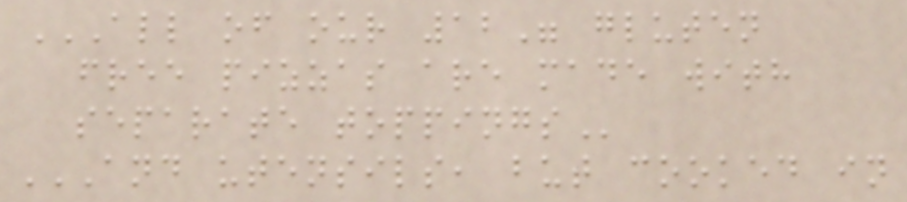ALL OF OUR 12" GLUTEN
FREE PIZZAS ARE MADE WITH
SEPARATE TOPPINGS
AND UTENSILS, BUT COOKED IN
